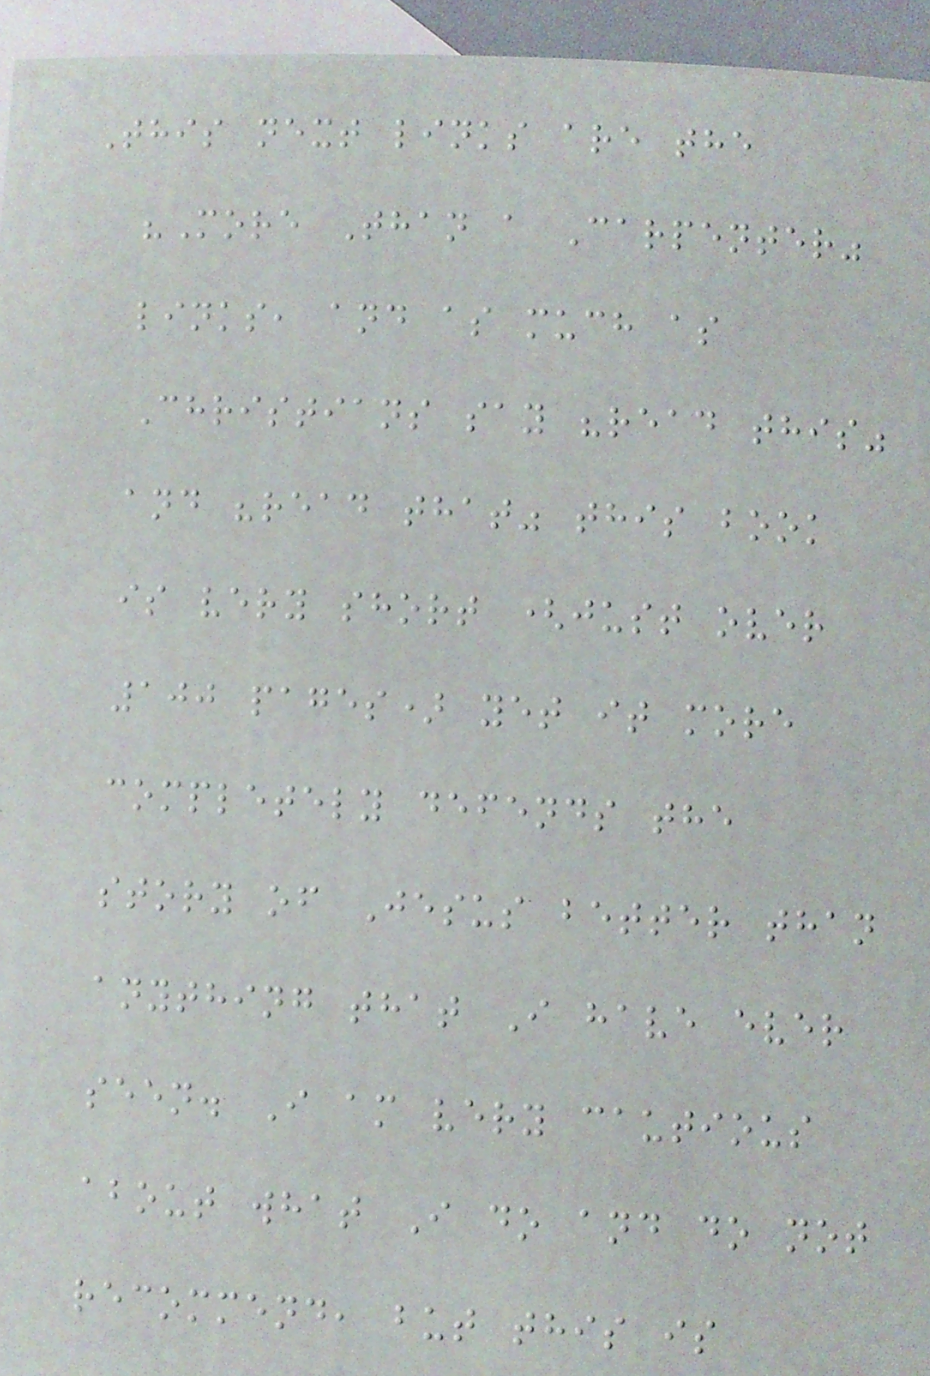This next links are the
"More Than a Carpenter"
links, and as much as
Christians say "read this"
and "read that" this book
is very short (just over
100 pages) yet it more
completely defends the
story of Jesus better than
anything that I have ever
seen. I am very cautious
about what I do and do not
recommend, but this is
